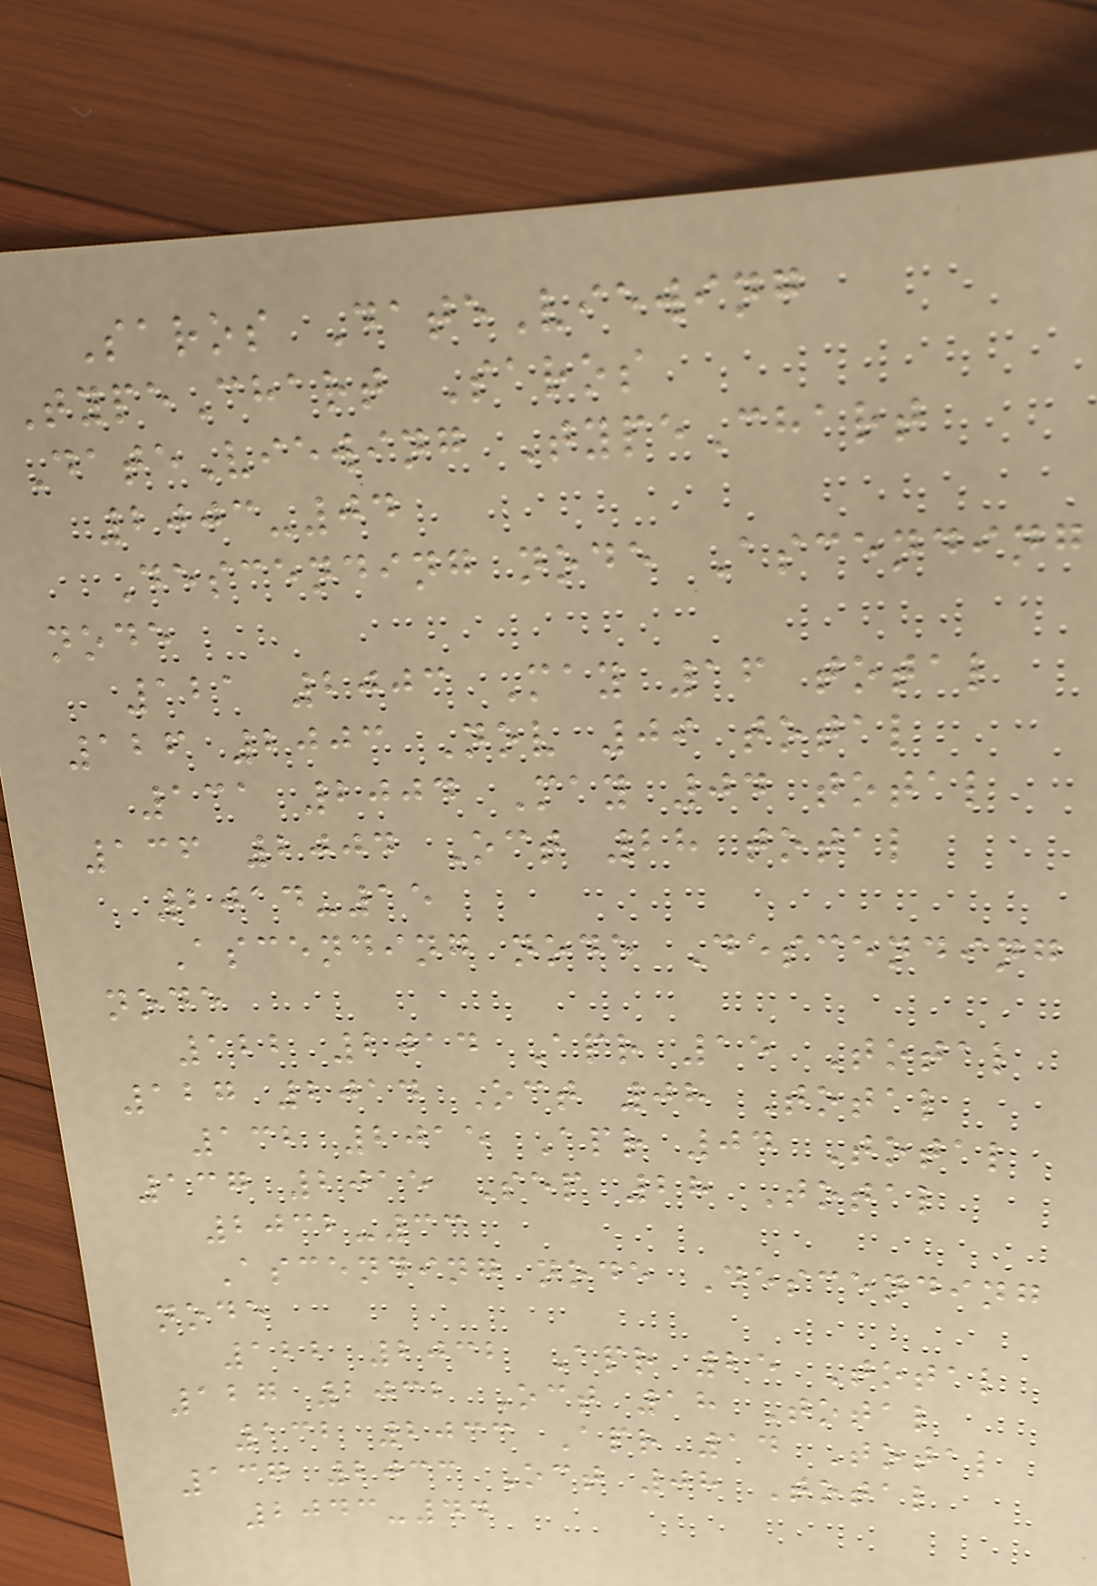Saros DateViewing
TypeChart Saros
DateViewing TypeChart
2003-04
Descending node Ascending
node
121 2003 May 16 total
126 2003 Nov 09 total
131 2004 May 04 total
136 2004 Oct 28 total
2014-15
Ascending node Descending
node
122 2014 Apr 15 Total
127 2014 Oct 08 Total
132 2015 Apr 04 Total
137 2015 Sep 28 Total
2032-33
Ascending node Descending
node
122 2032 Apr 25 Total
127 2032 Oct 18 Total
132 2033 Apr 14 Total
137 2033 Oct 08 Total
2043-44
